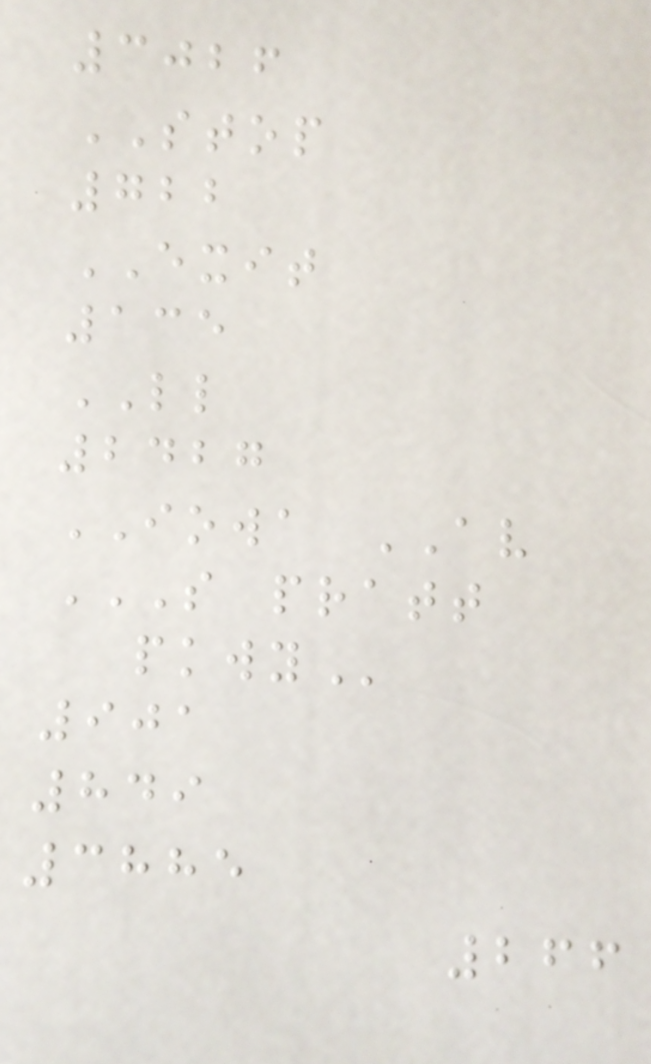3026
STOP
722
EXIT
135
LL
2427
IOWA AV
S PRATT
PKWY
901
849
3885
266
